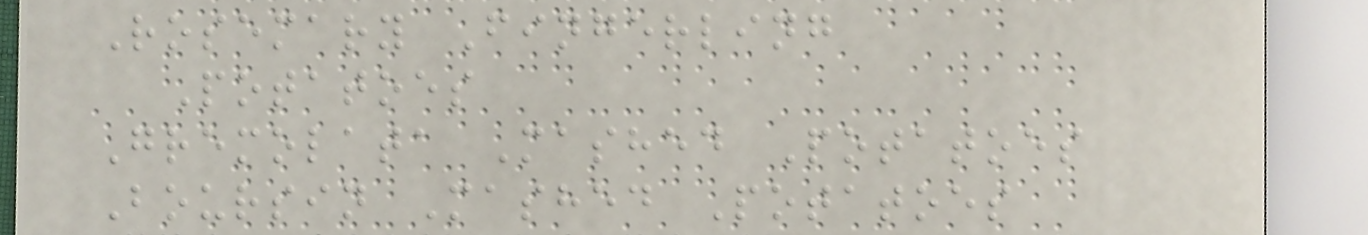Rosemary Fingerling
Potatoes
Gremolata Mashed Potatoes
Boursin Mashed Potatoes
